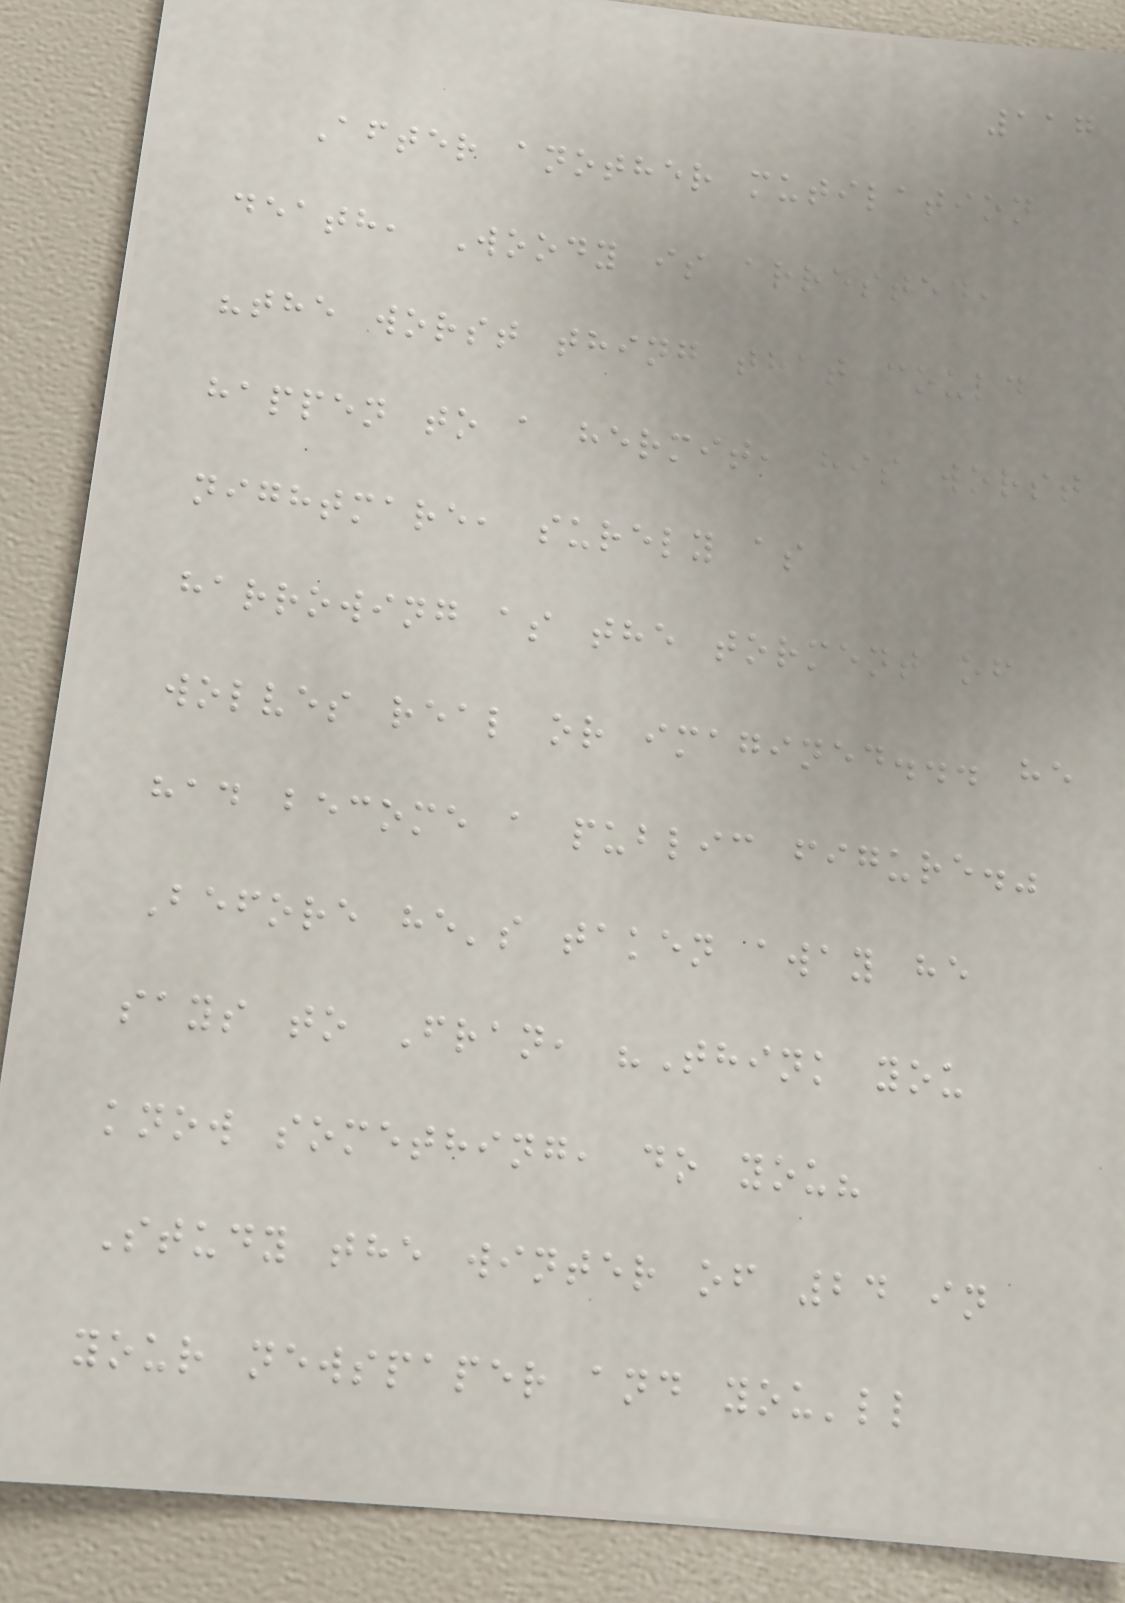117
After another mutilation
death, Woody is arrested,
"the worst thing that could
happen to a hermit, his worst
nightmare, surely as
harrowing as the torment of
wolves real or imagined... he
had become a public figure."
Before he's taken away he
says to Fran, "Think you
know something, do you?
Study the winter of 24 in
your newspaper and you'll
